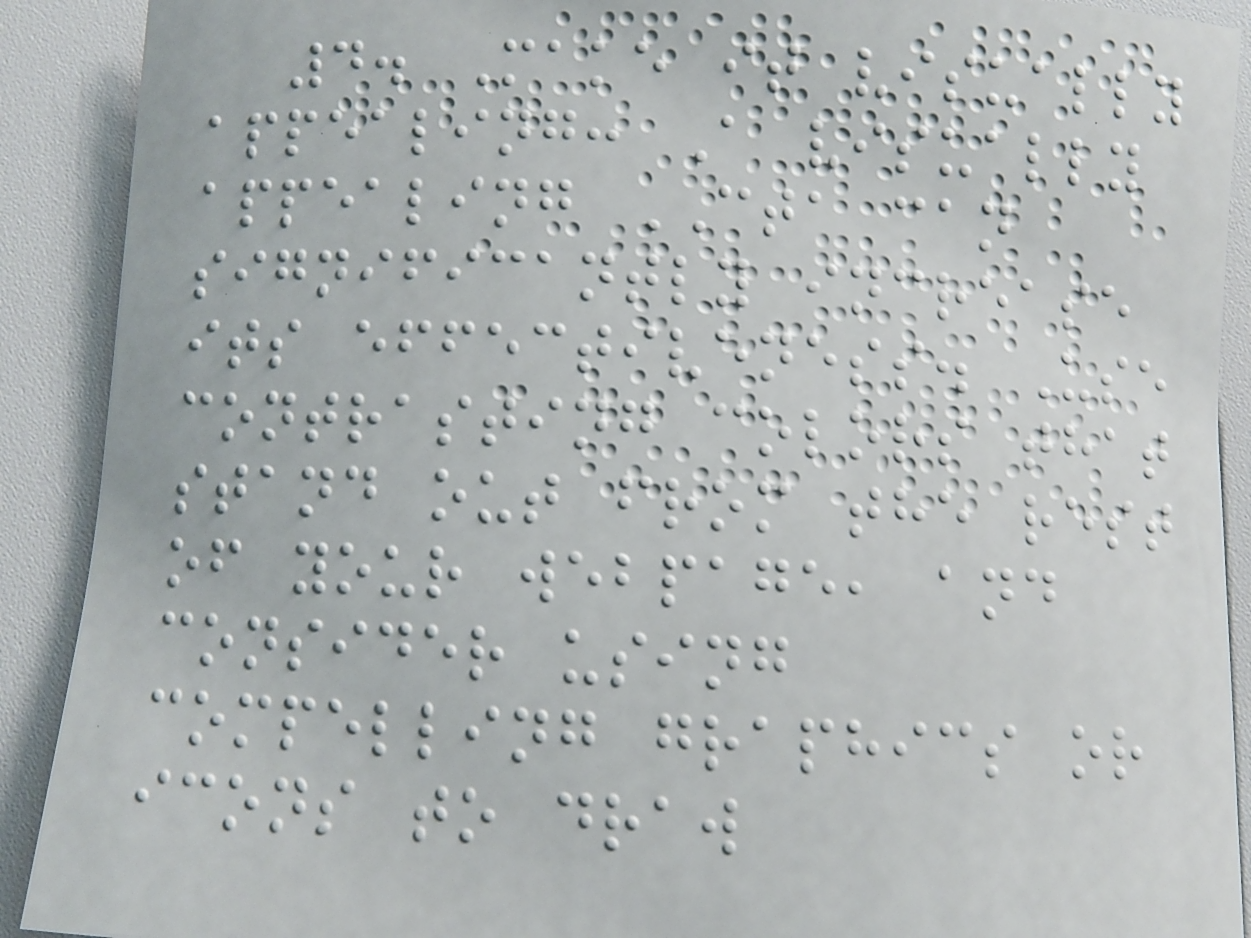4. Make it visually
appealing: A visually
appealing CTA can
significantly increase
its effectiveness. Use
contrasting colors that
stand out from the rest
of your webpage, and
consider using
compelling graphics or
icons to draw
